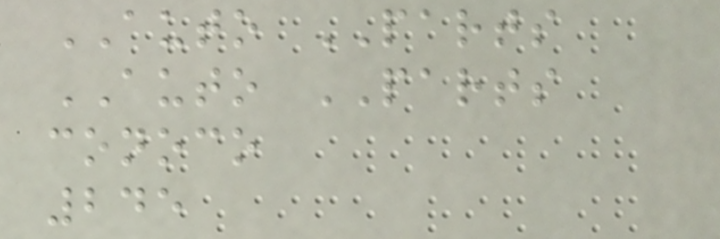AUTO PARTS
AUTO PARTS
conoco
245
